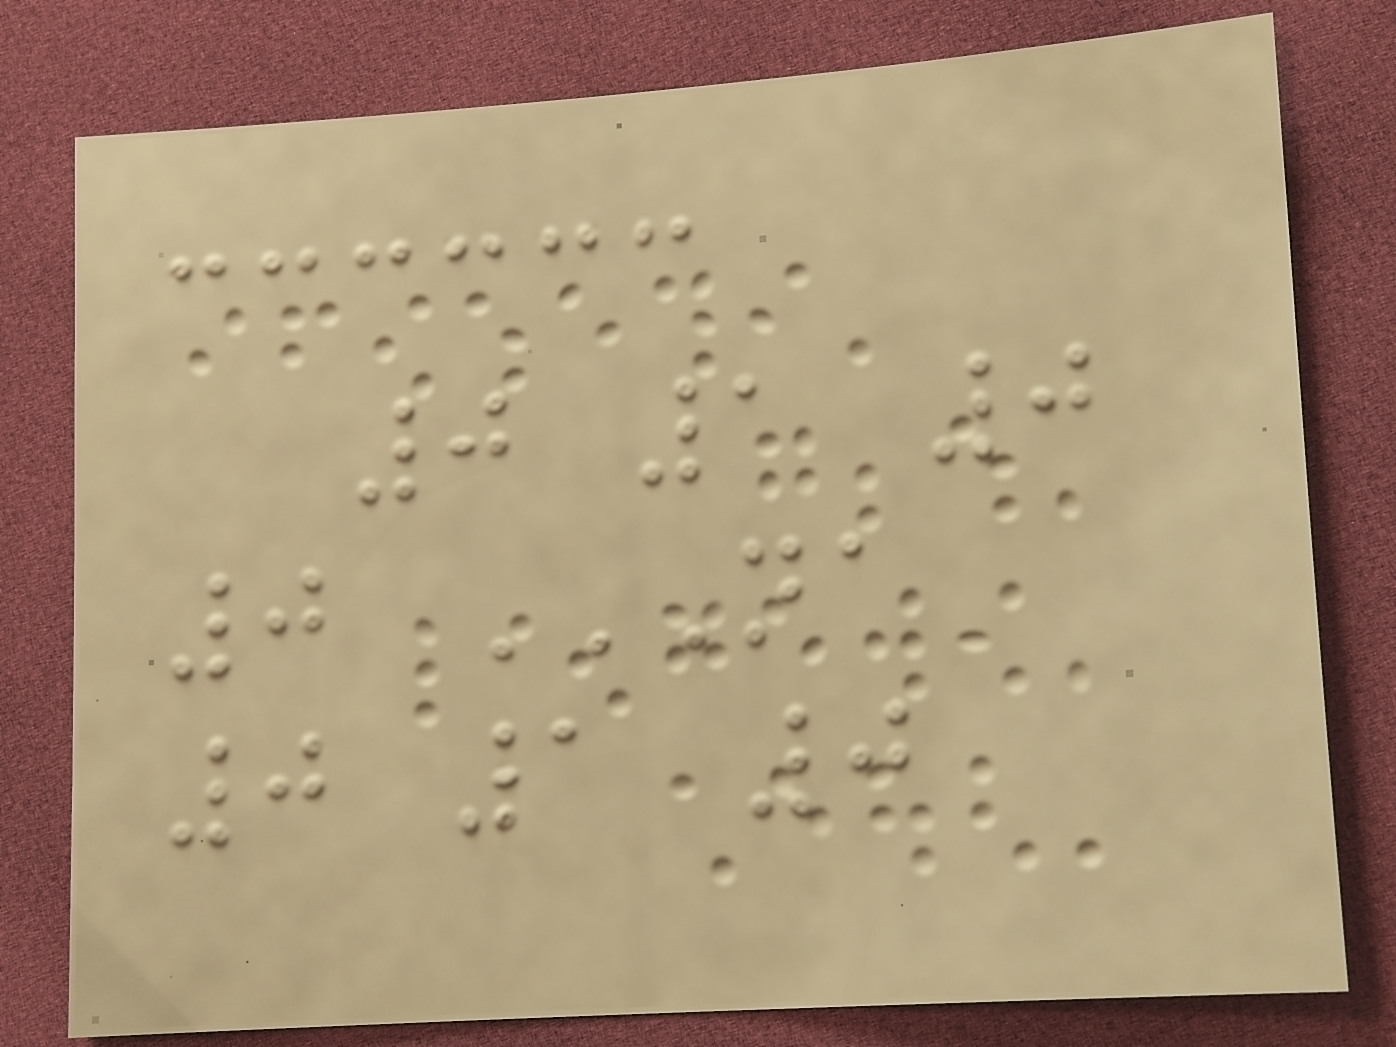0 1 0
0 NA
0 1 0
